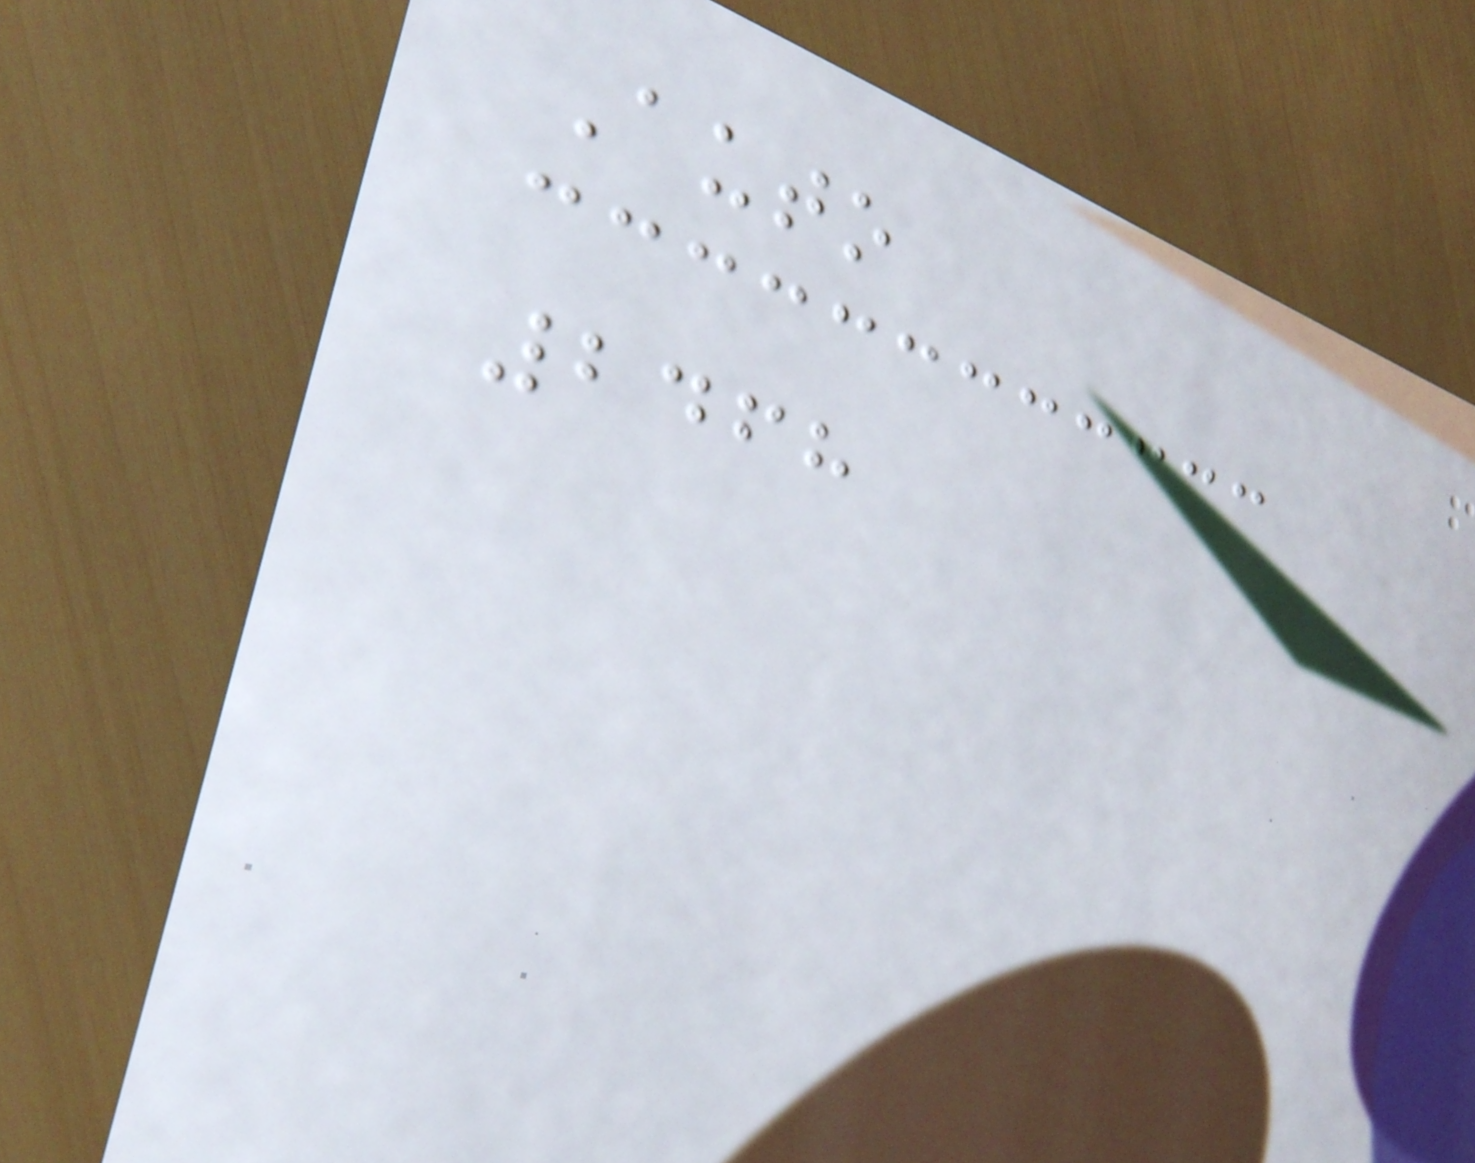Auto
2468
